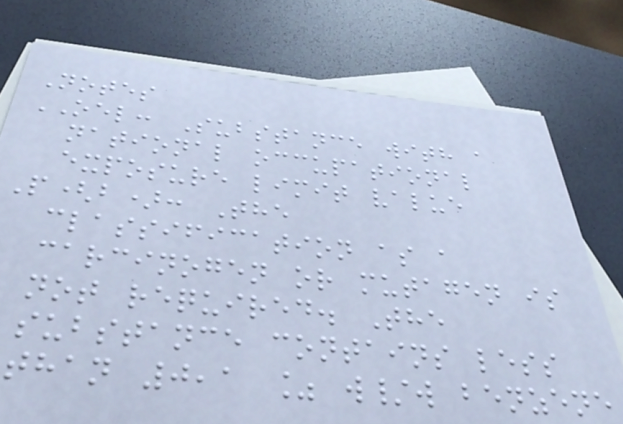Notes
OEL: Substance with a
national occupational
exposure limit value
P(b): The
classification as a
carcinogen or mutagen is
not required. The
substance contains less
than 0,1 % w/w benzene
